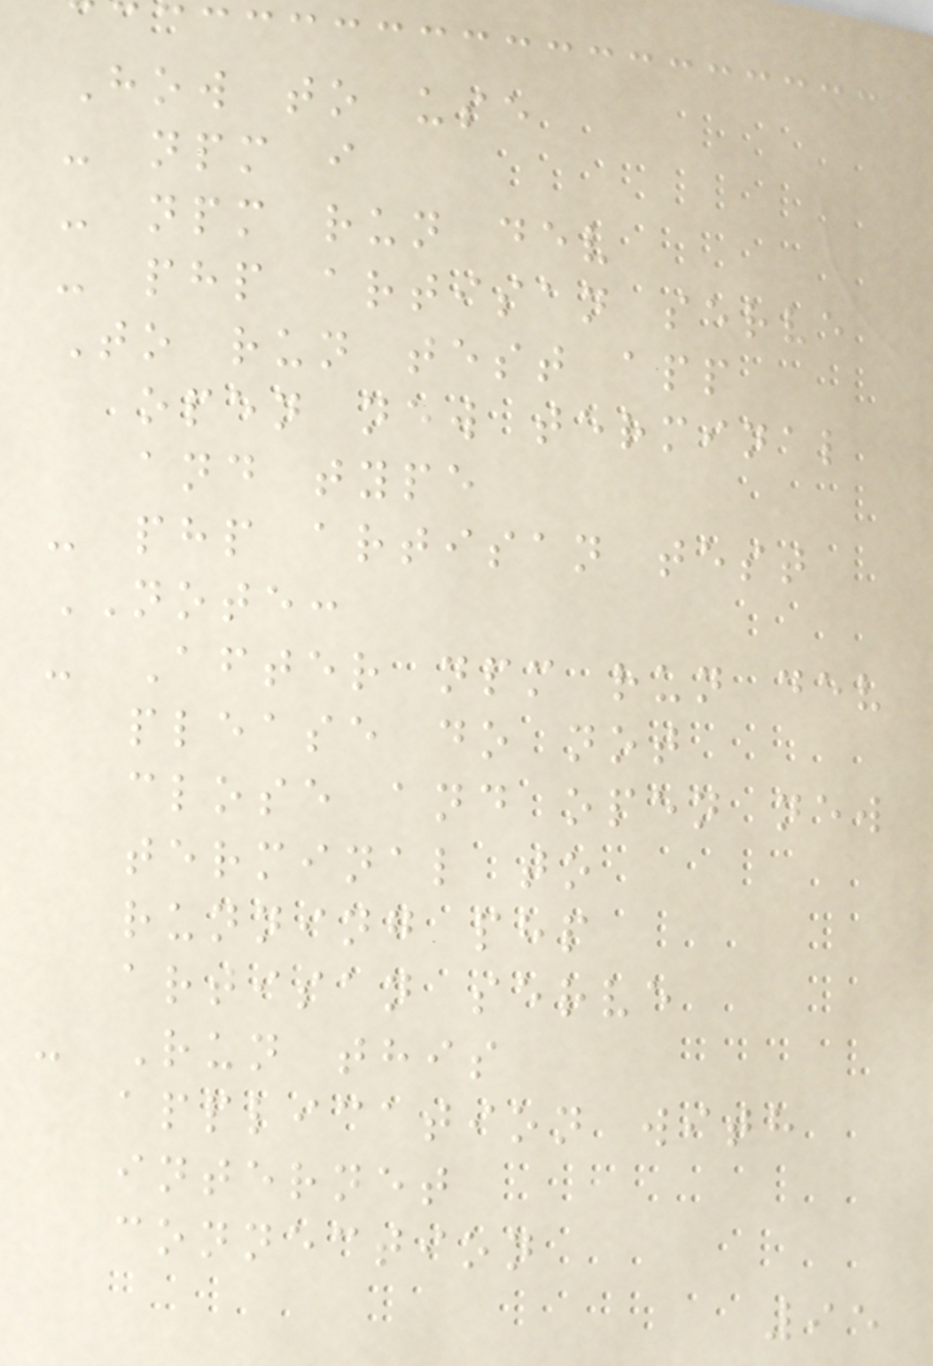How to use
- npm i
- npm run dev
- php artisan serve
To run test app
open new terminal
and type
- php artisan test
NOTE:
- After npm run dev
please do not
close and open new
terminal to
running php
artisan serve
- Run this
application with
internet
connection
95
